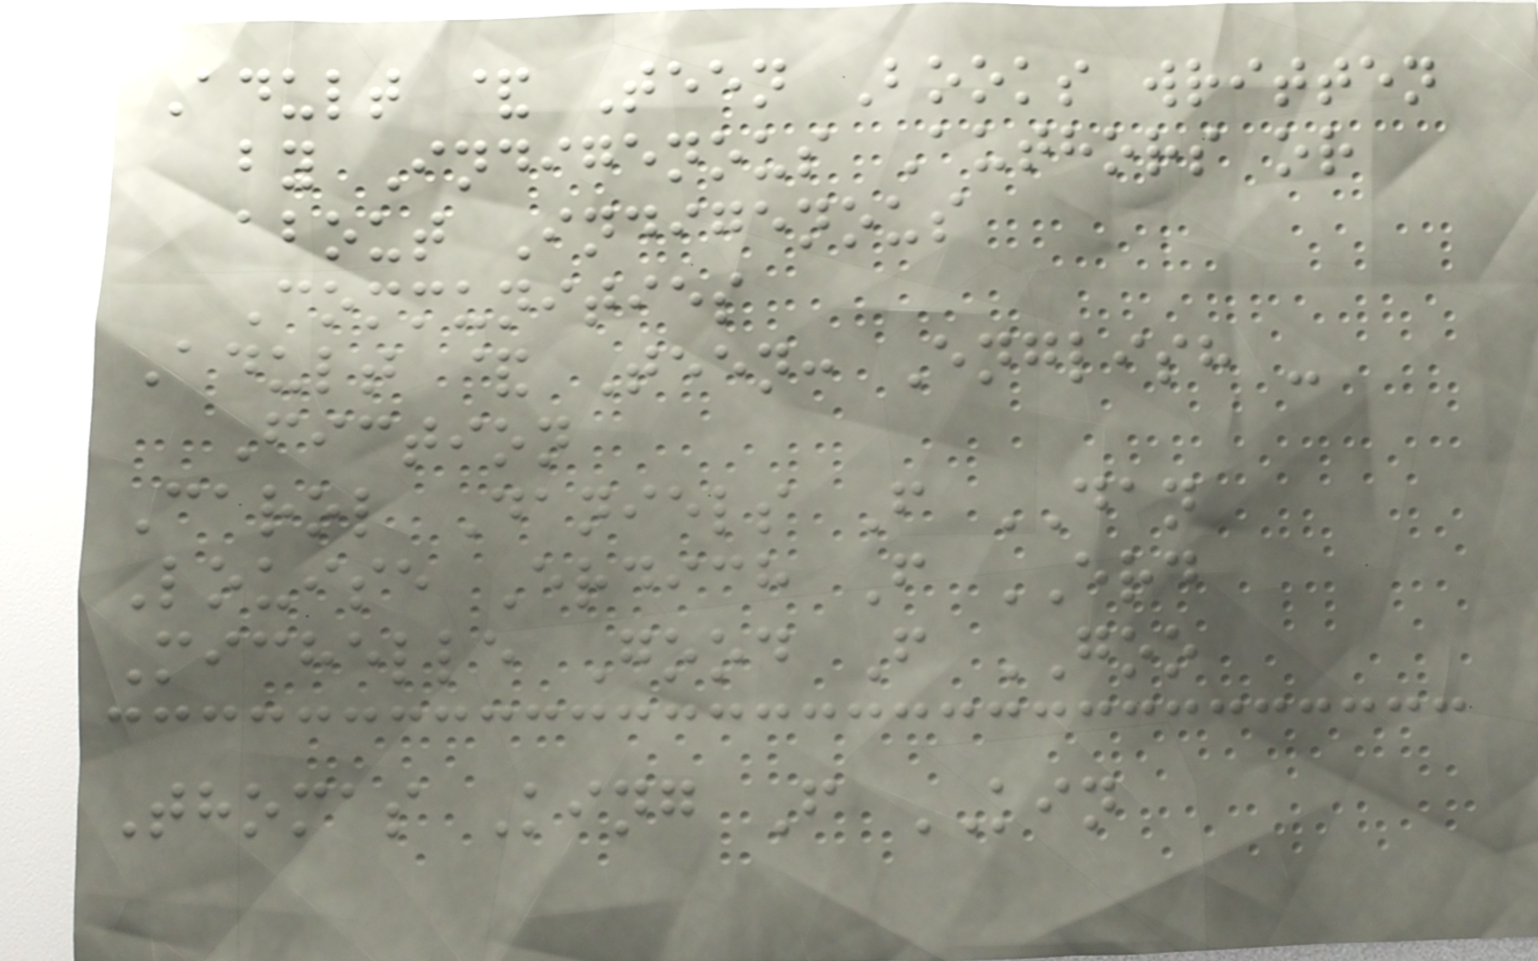Adult & Teen Books written
by Indigenous Authors or
about Indigenous
Communities
Adult & Teen: English -
Fiction
Carol Daniels F DAN
Louise Erdich F ERD
Michelle Good F GOO
Thomas King F KIN
